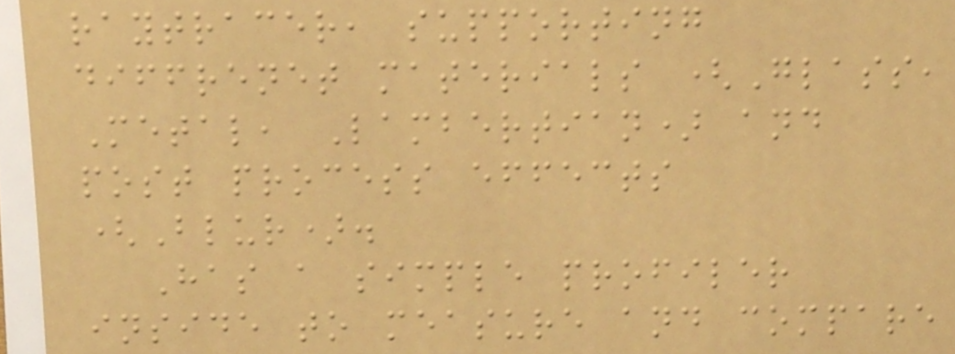raytracer, supporting
diffrenet materials (Glass,
Metal, Lambertian) and
post process effects
(Blur).
Has a simple profiler
inside to measure and compare
